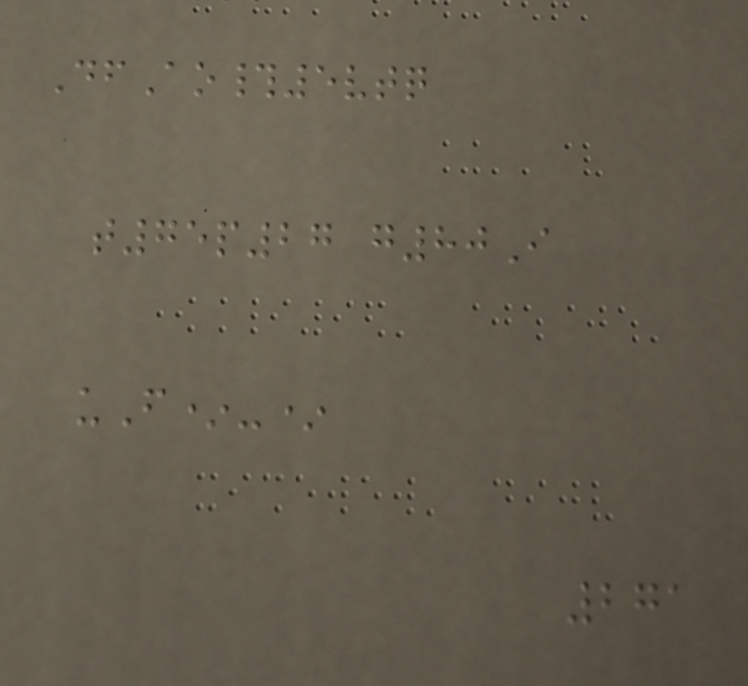DfAo#5vtq
t75p27 g80I
uF*-*
271
